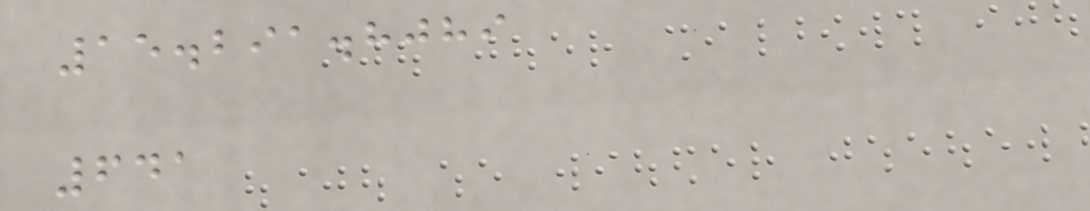15.291.8089
641
